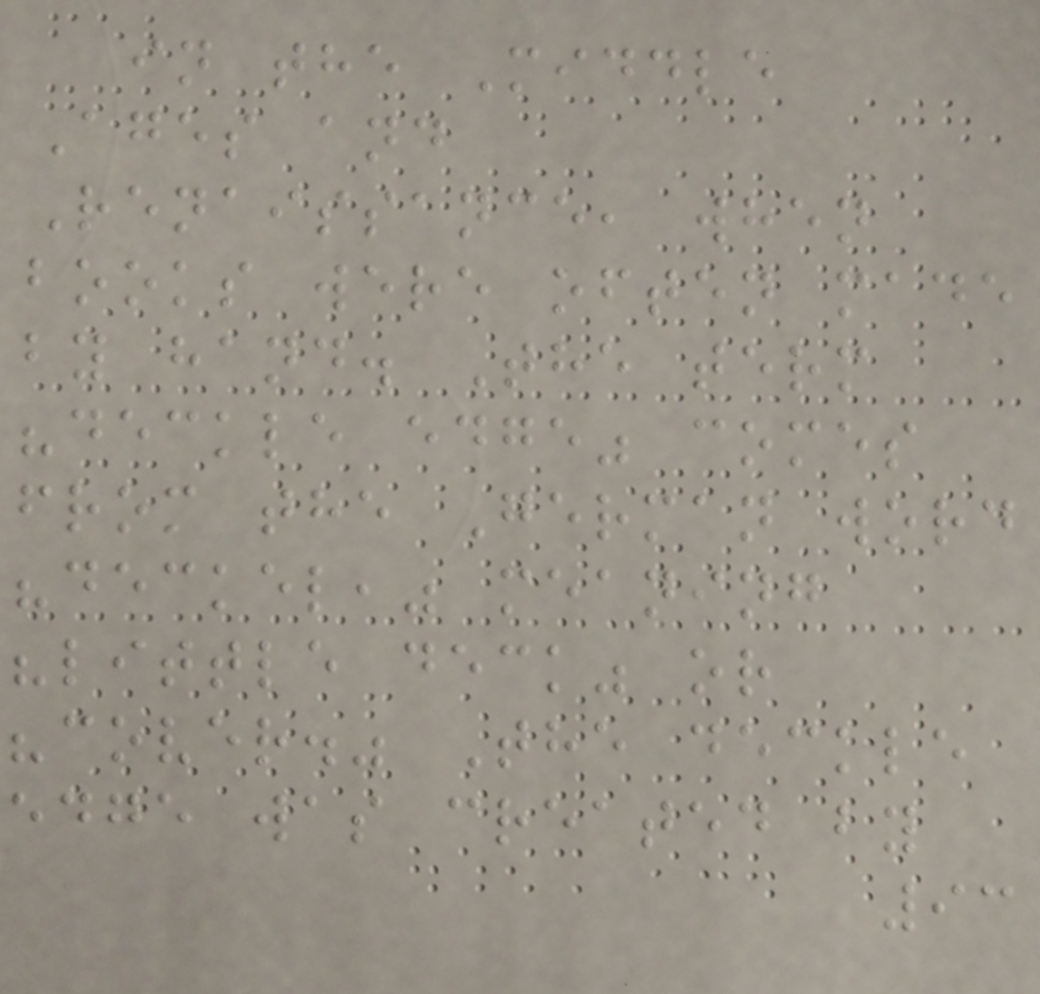in the Middle
Ages and
Renaissance, when
books were often made
by hand. The term
"deckle edge" comes
from the German word
"deckel," meaning
"little deck" or
"cover." The deckle
edge was created by
93
